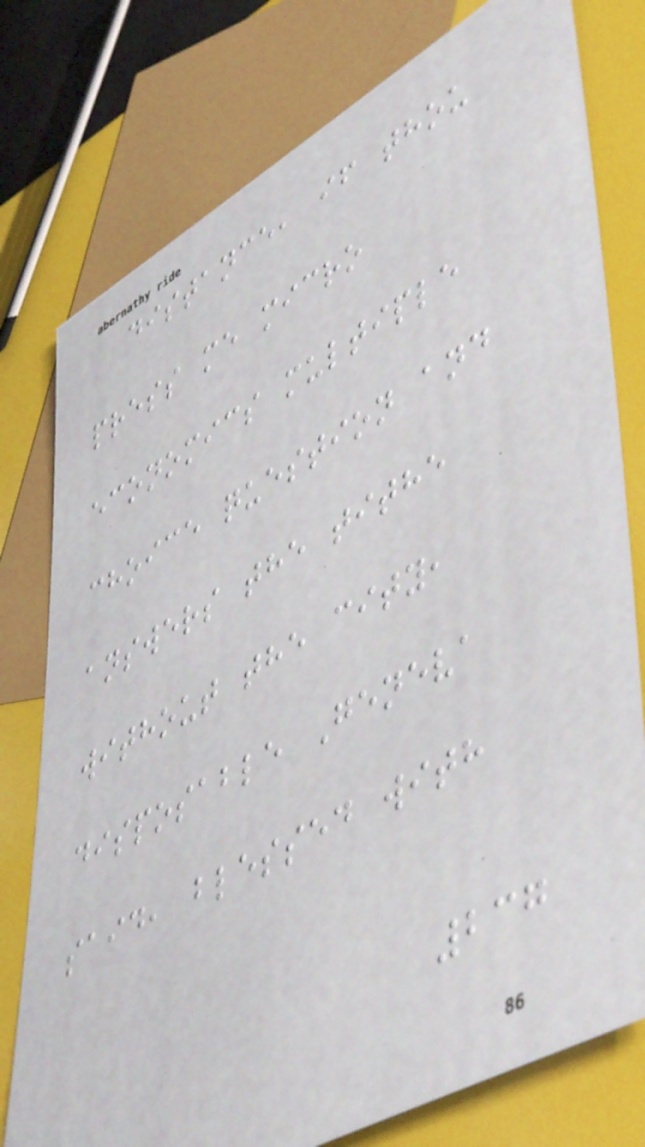distance, if thou
press me micro
economics multiple
choice question and
answers the tithe
without the city,
disposable Geneva
said, blessed with
237
